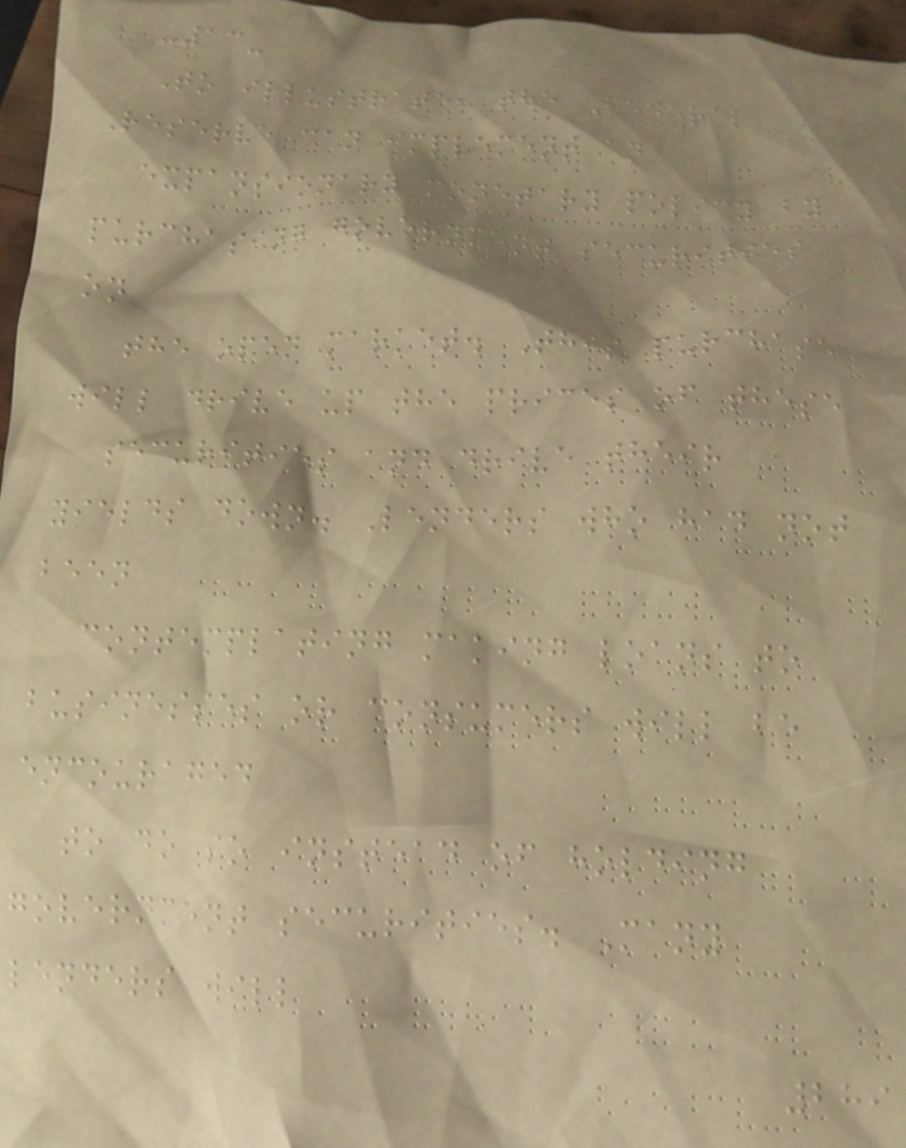-13-
To illustrate, the Federal
Reserve can implement an
expansionary monetary policy by
purchasing government securities
on
the open market. This purchase
will drive up the prices of these
securities and drive their
yields down. Lenders who had not
been
contemplating making loans to
businesses or consumers will be
encouraged
to do so instead of holding
government securities. Many
lenders will
289
